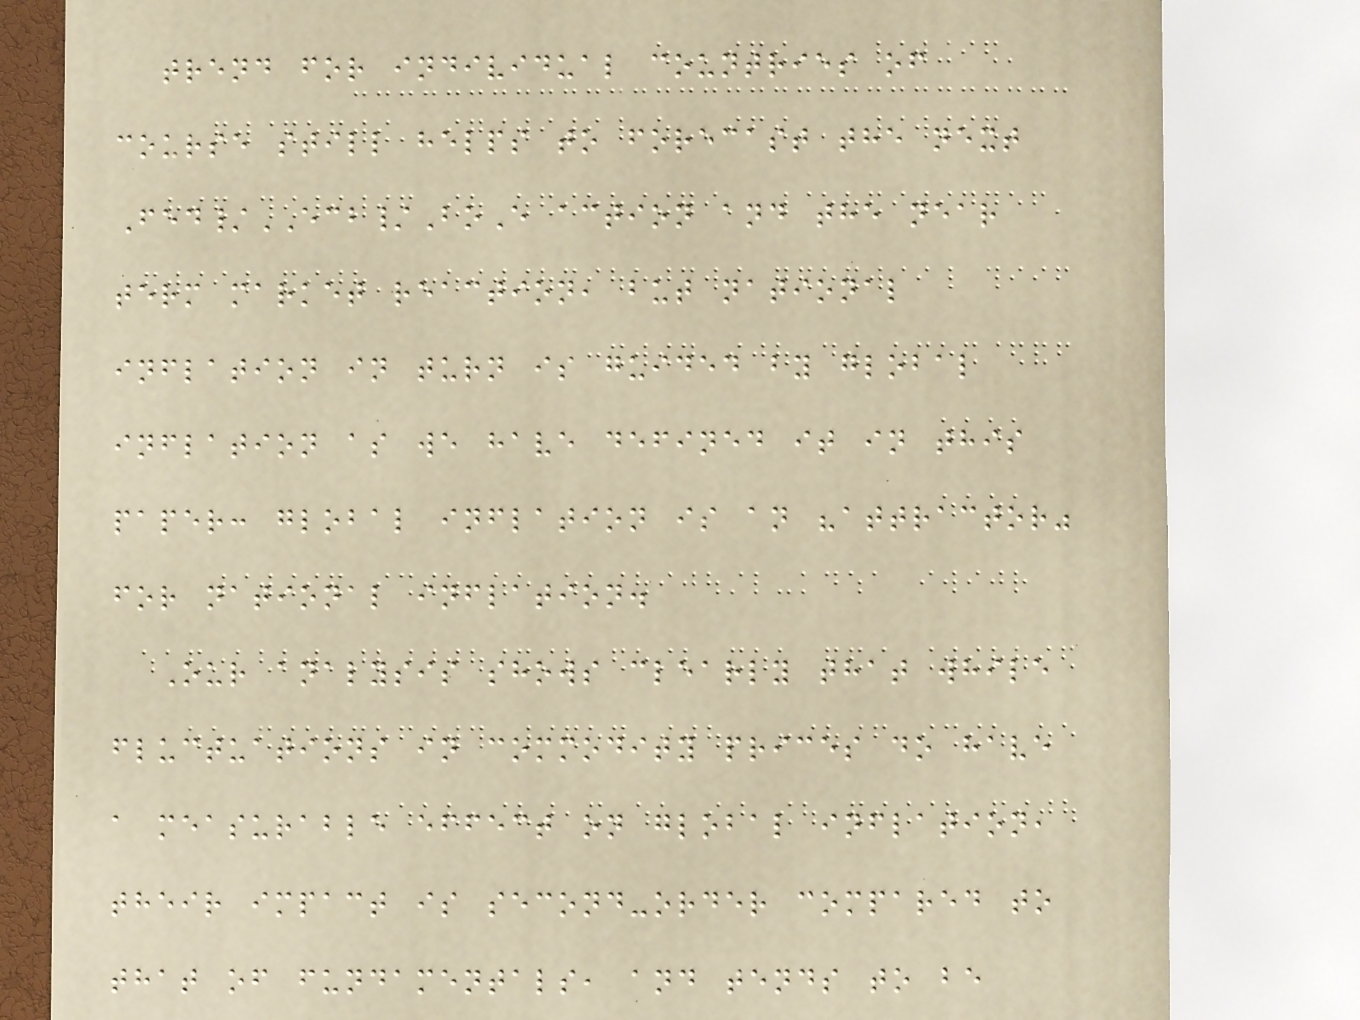trend for individual countries of
course still helps to forecast the next
Fed/ECB/BoE action and the near
term market reaction, but national
inflation in turn is guided by global
inflation as we have defined it in this
paper: global inflation is an "attractor"
for national inflation.
Our analysis shows clearly that while
fluctuations in commodity prices do have
a measurable effect on global inflation,
their impact is second-order compared to
that of fundamentals, and tends to be
